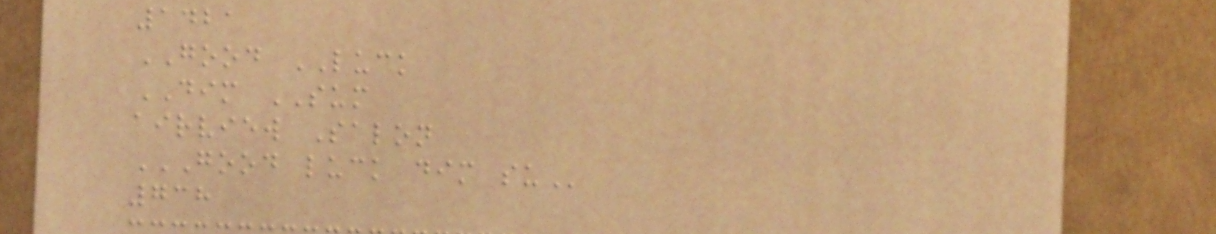1421
GOOD LUCK
DIM SUM
airview Salon
GOOD LUCK DIM SU
738
